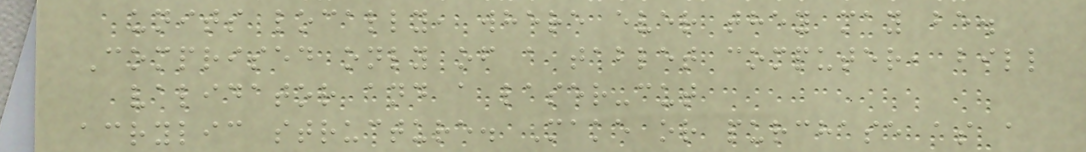units locally, where ever they may be.
Comprised only of a tablet computer, bill
validator and a laser-cut
acrylic structure. Make or purchase as a
